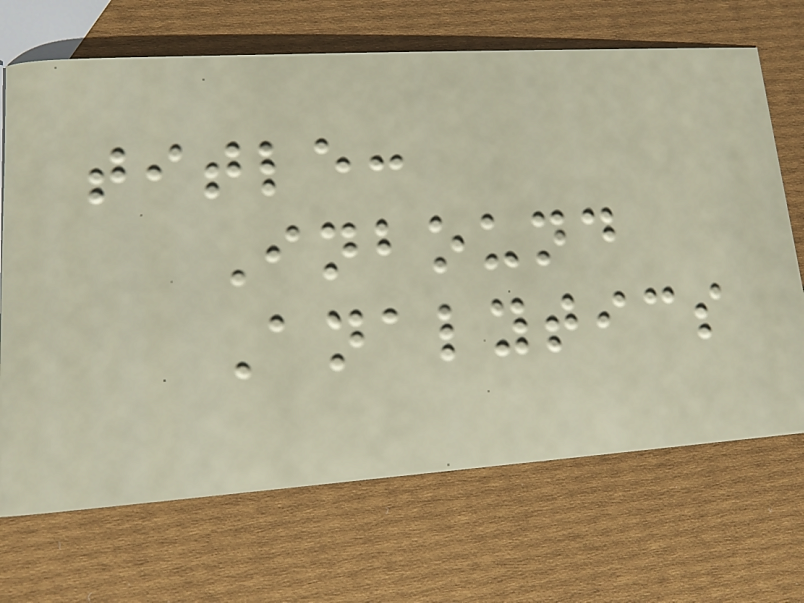title:
Inbound
Analytics
